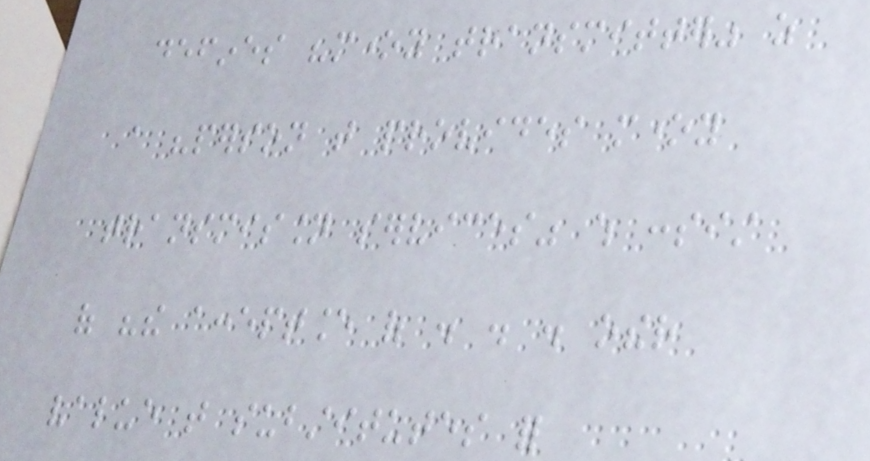defines "money transmitter" as
a "person that provides money
transmission services" which consist
of "the acceptance of . . . other
value that substitutes for
